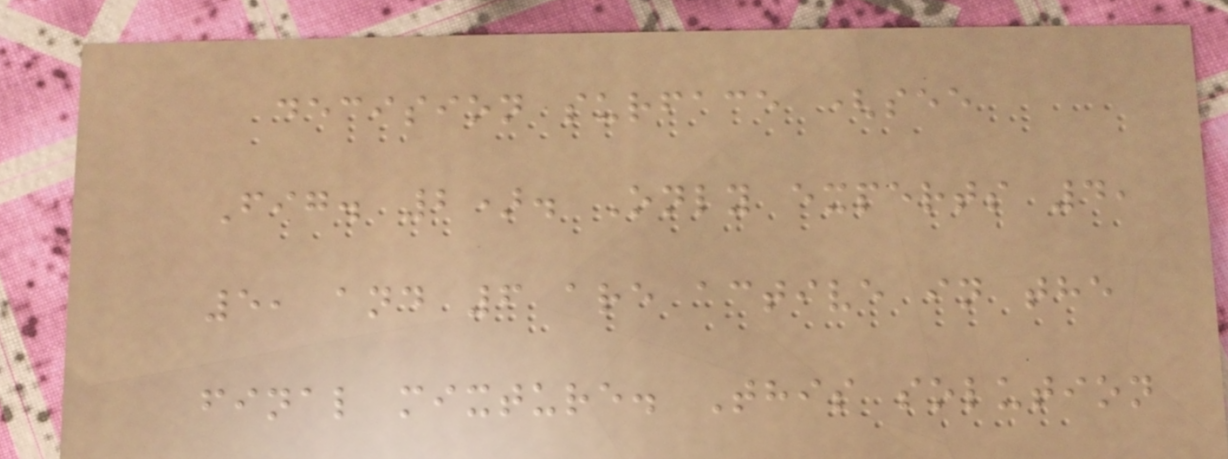decision surface (see
Fig. 2). Only experts 4,
5, and 6 are active in the
final mixture. This solution
